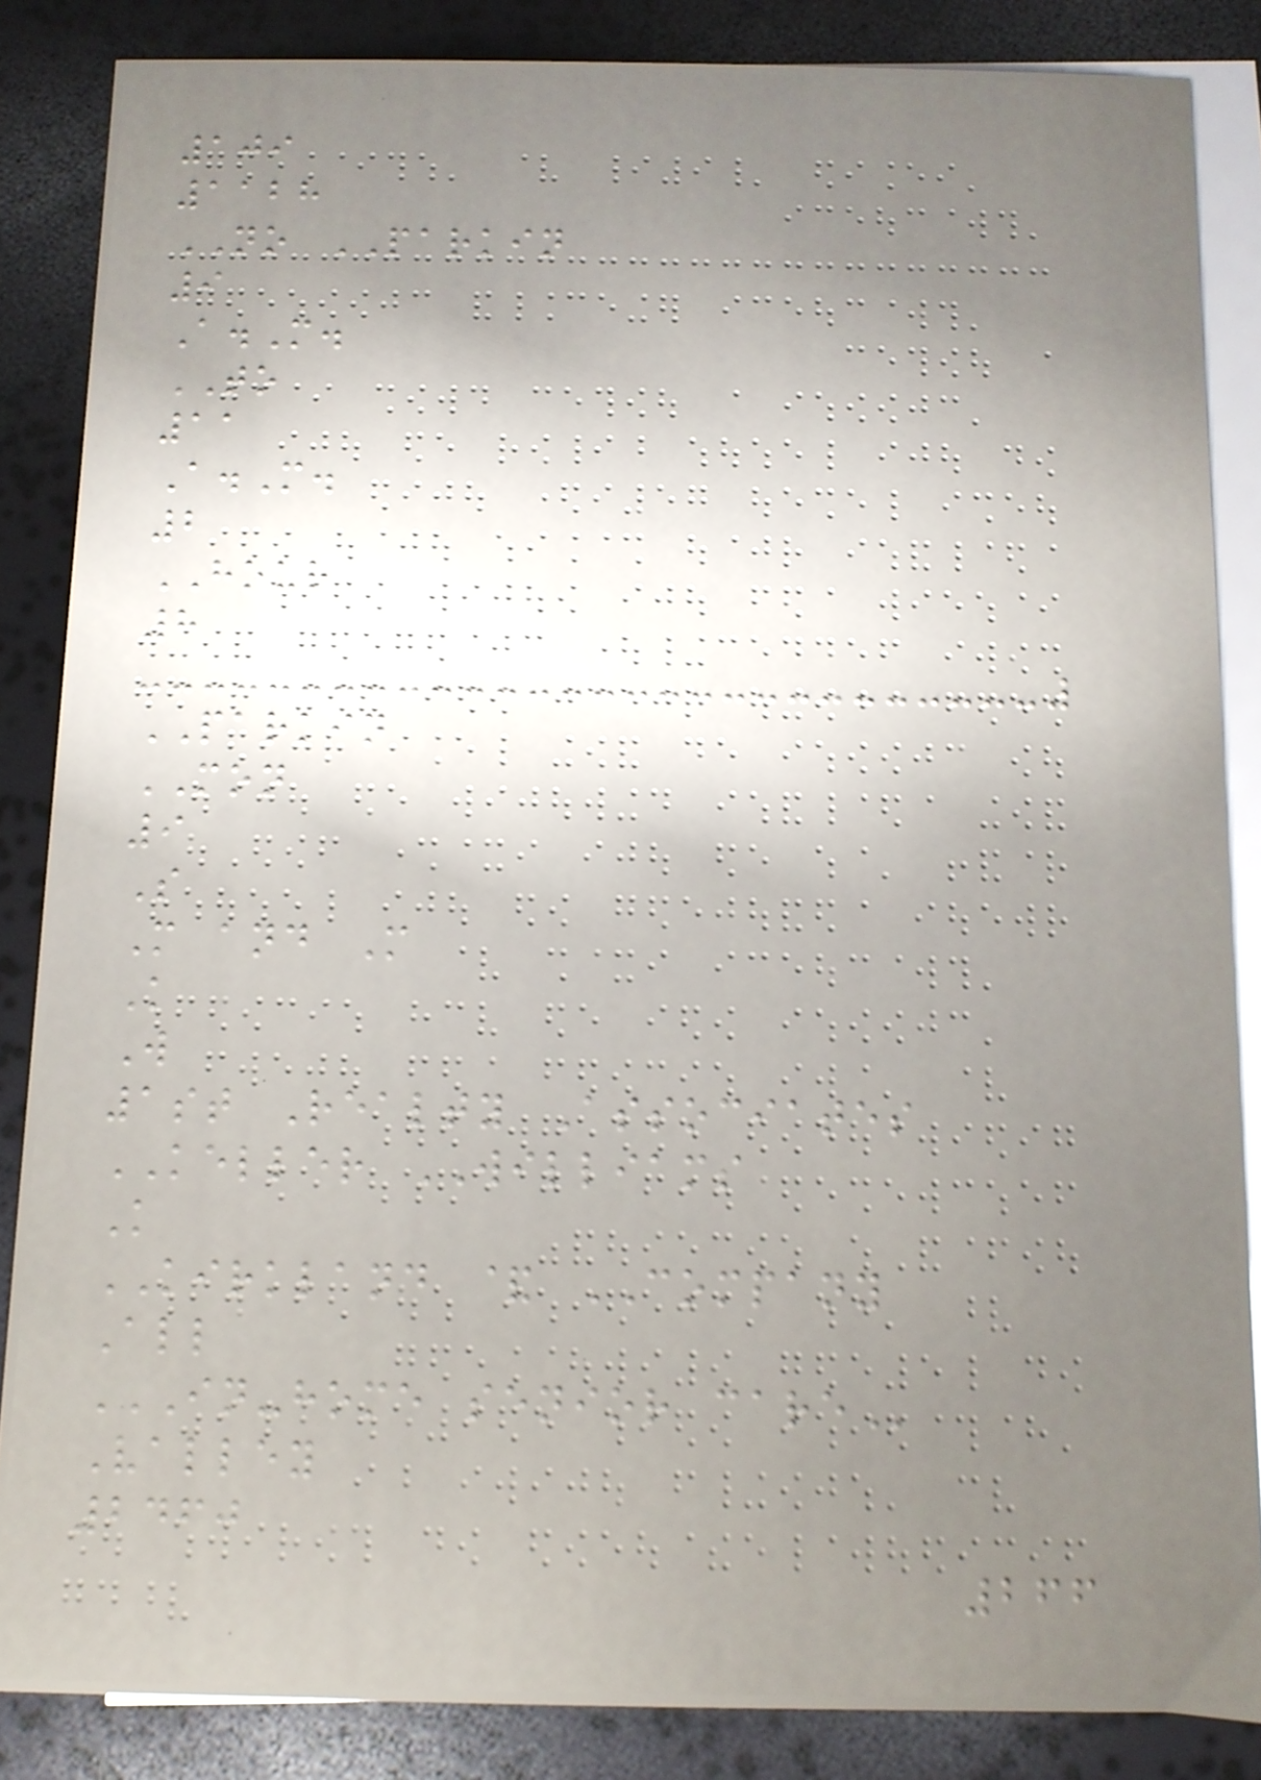109
1128
NO PARKIN
9
A.M.
TO
11
A.M.
2
HOUR
8
PARKIN
MON
9
S
M and M
K
W
1st Realty Associates
KELLER WILLIAMS
K
KIRKLAND & COMPANY
All
IN-HOME SENIOR CARE
Valley
2460
266
